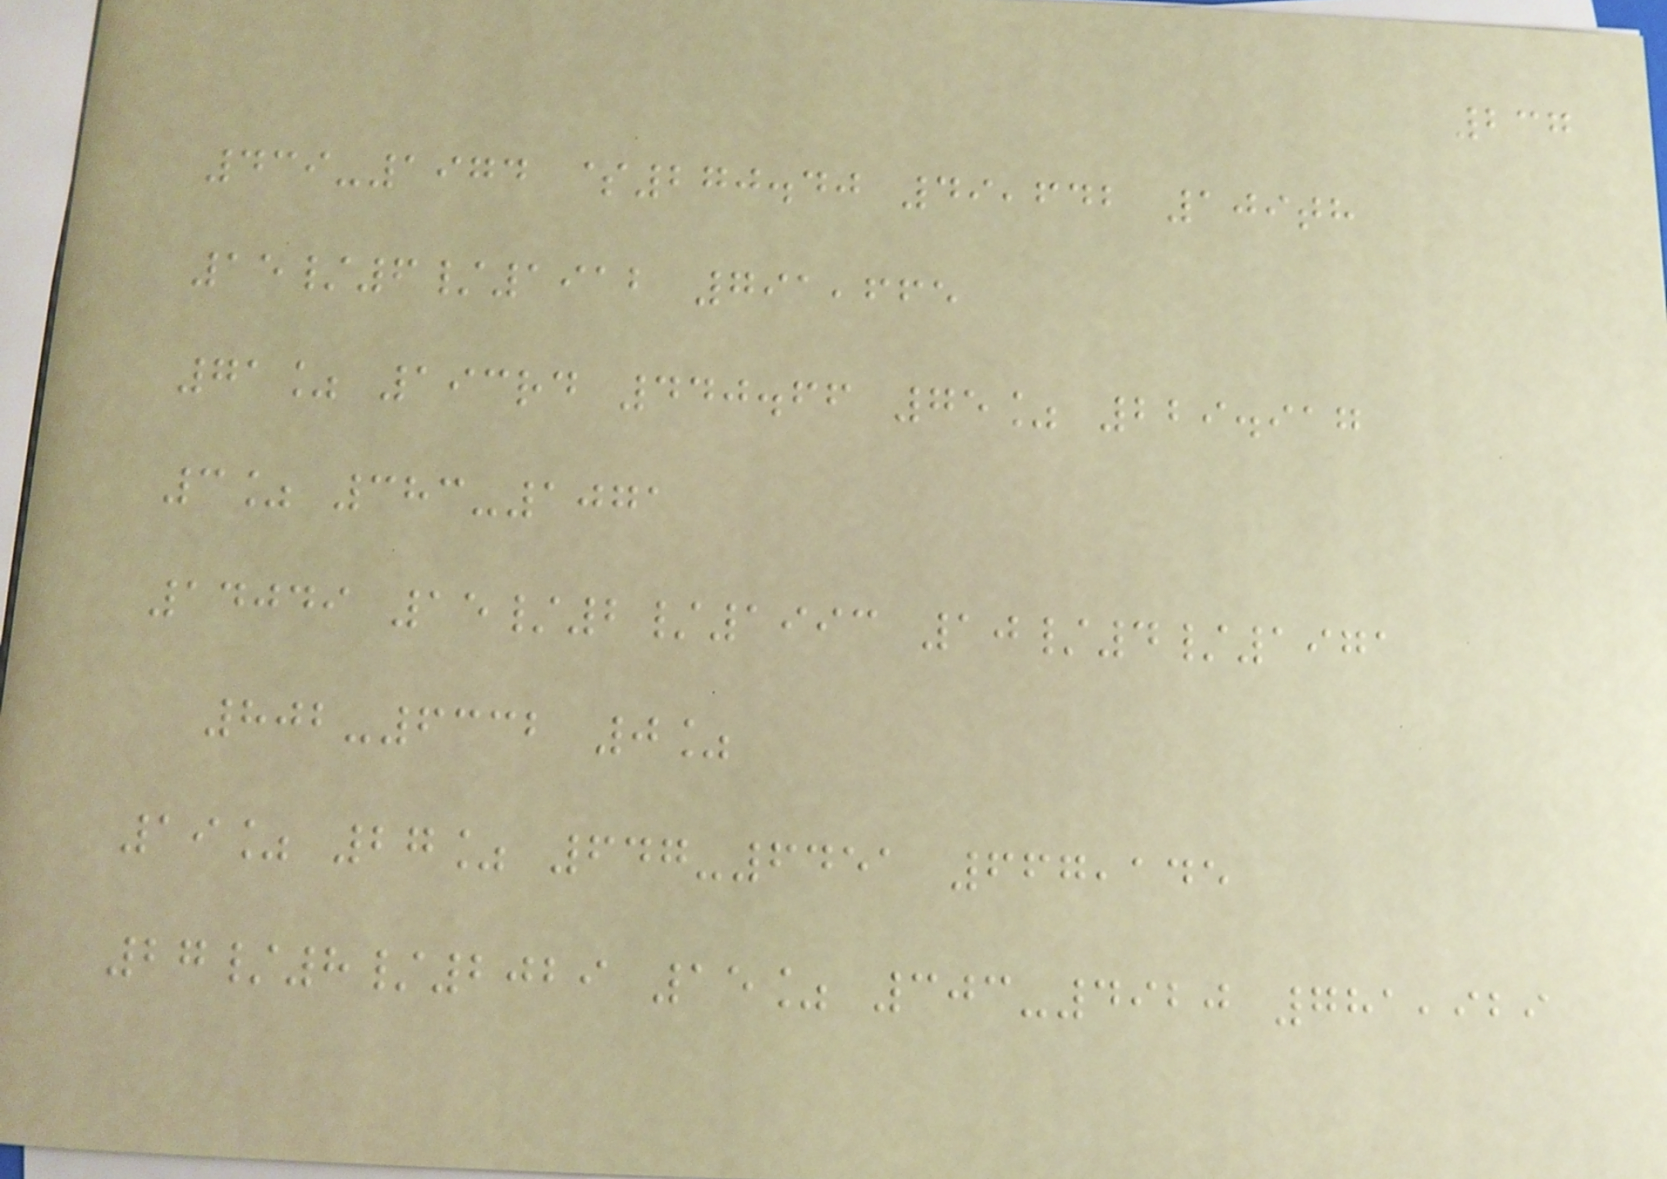237
439-1974 $270.40 49,642 109th
15/6/1912 791,665
71% 193rd 440.66 75% 229.917
3% 383-1071
14049 15/2/1993 10/4/1971
802-6332 0%
19% 27% 647-6451 667,145
27/8/2029 15% 303-4920 781,929
